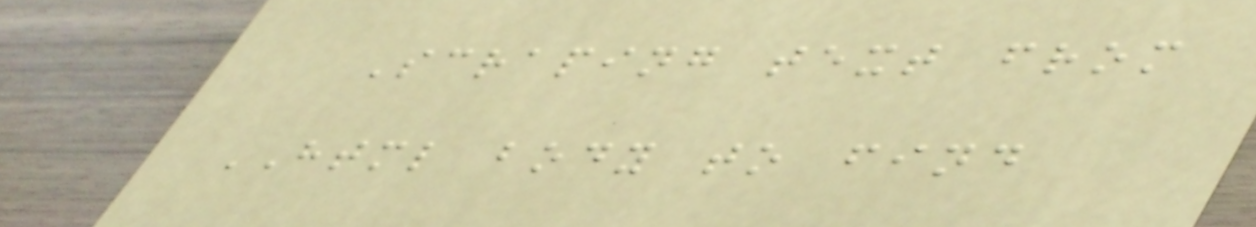Scraping text from
HTML body to find
